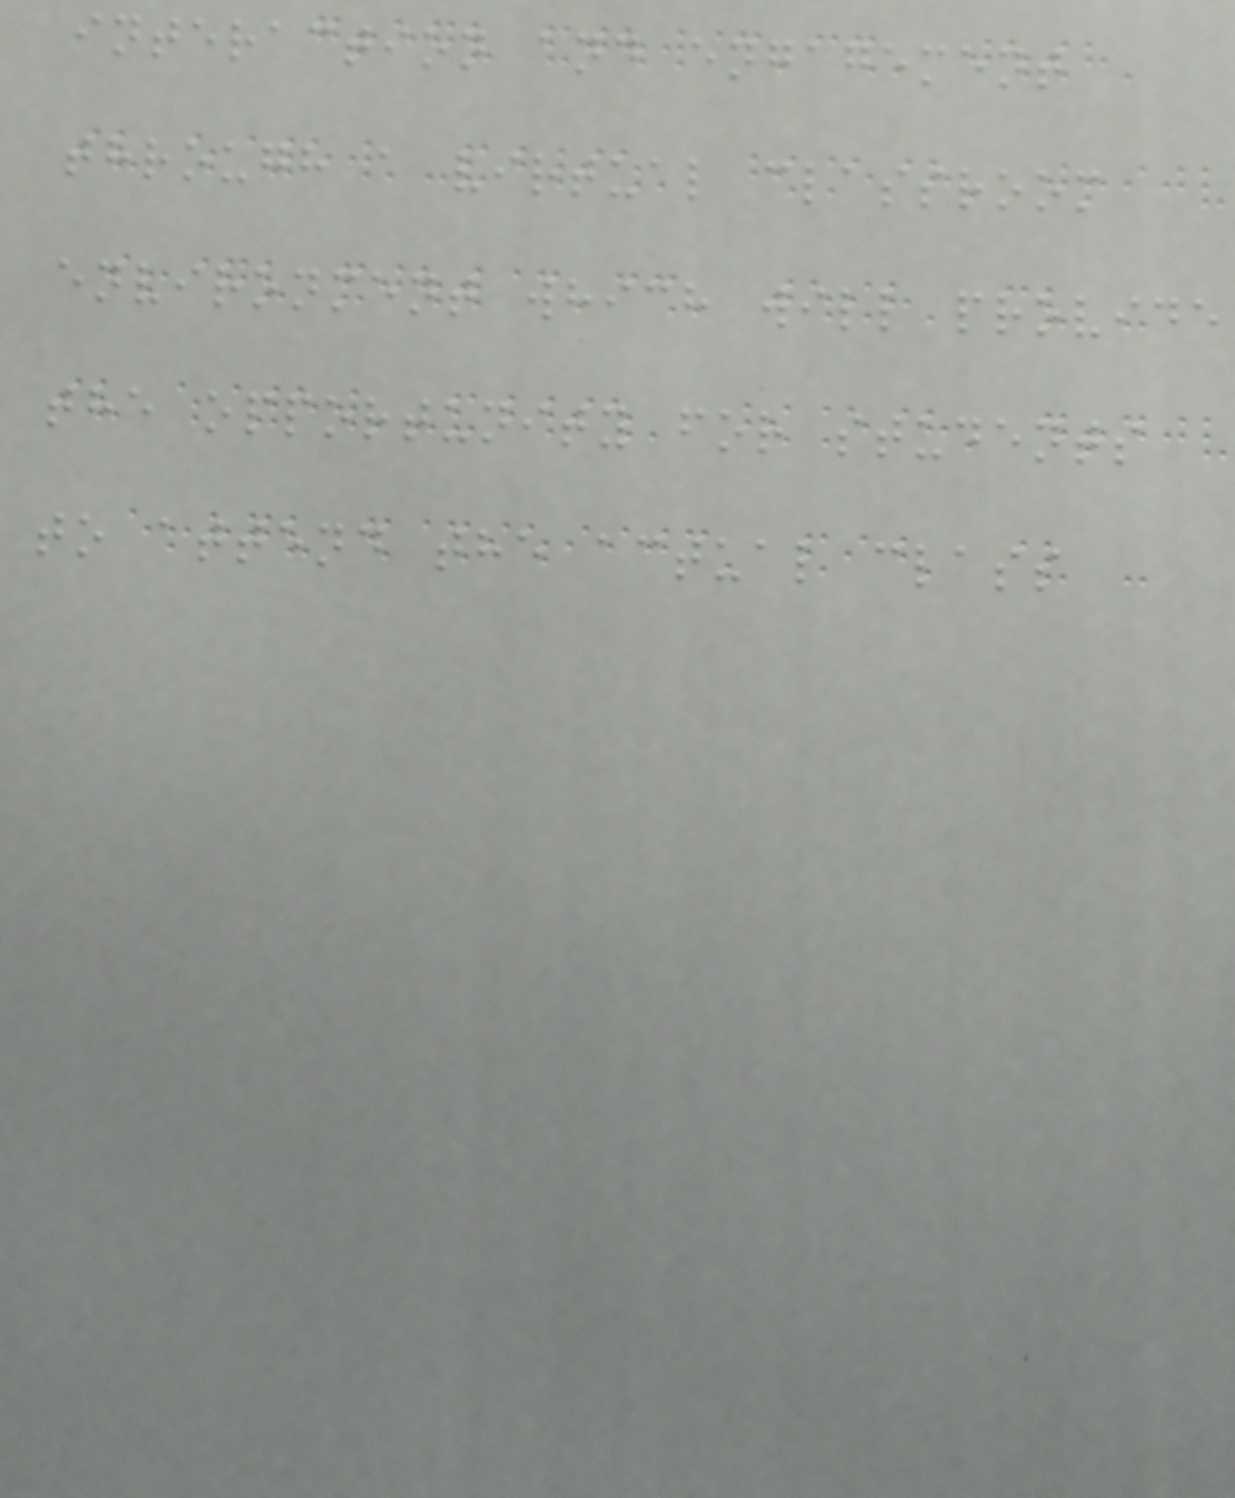interaction and engagement
through a virtual classroom
environment which will provide
the opportunity for students
to attend the actual class
